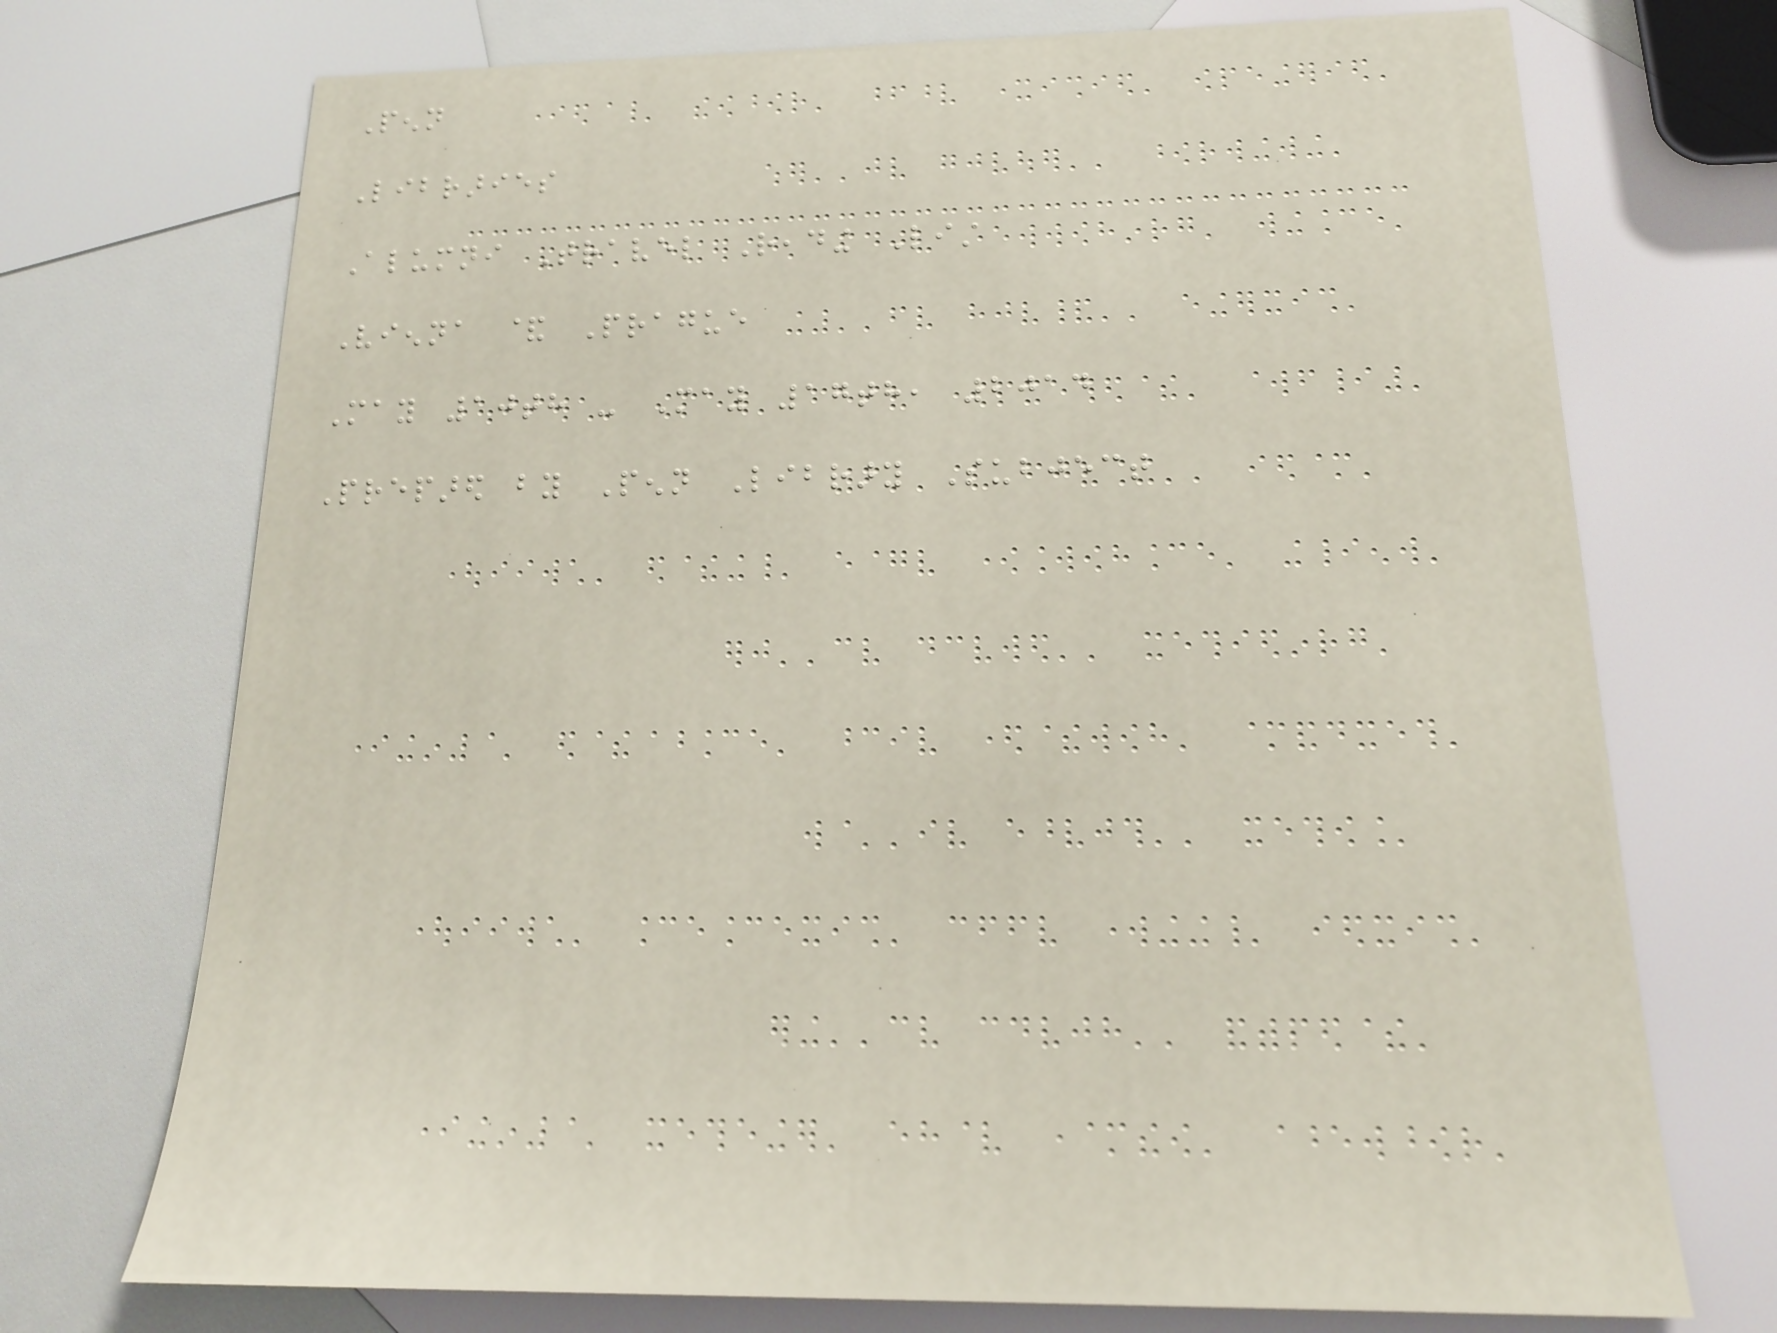Penn
Libraries
Alumni Travel Reading List
Vienna & Prague
May 10th - May 17th, 2014
Prepared by Penn Library Subject
